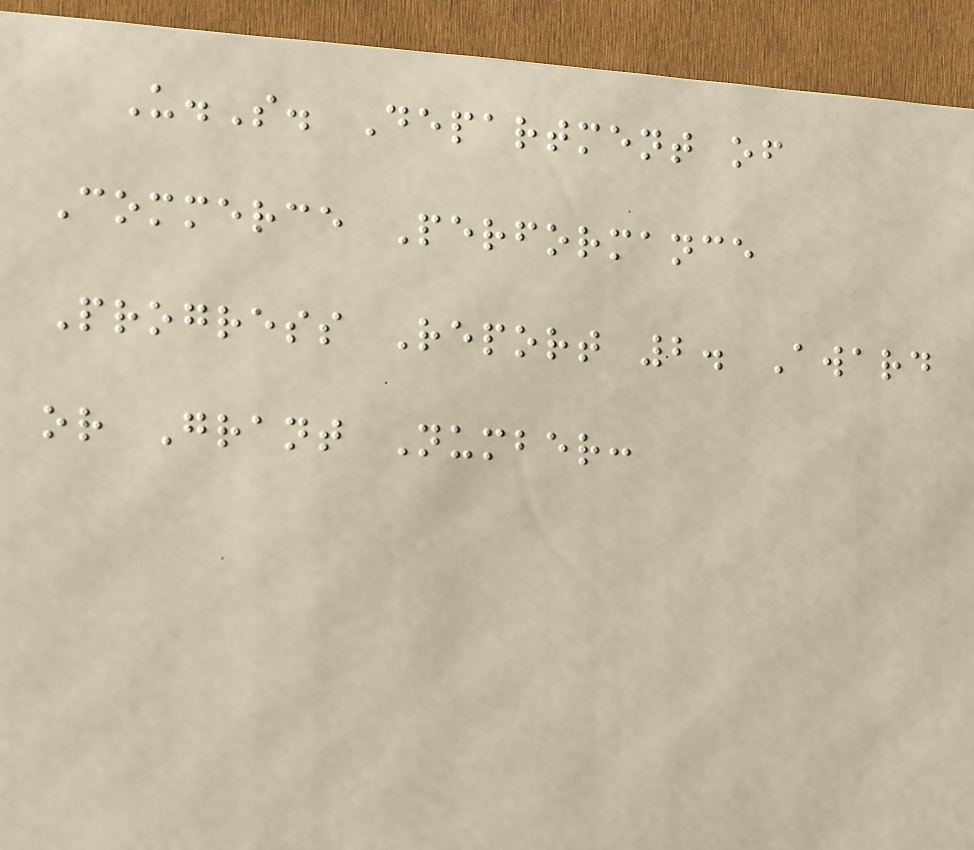U.S. Department of
Commerce Performance
Progress Report 2. Award
or Grant Number:
